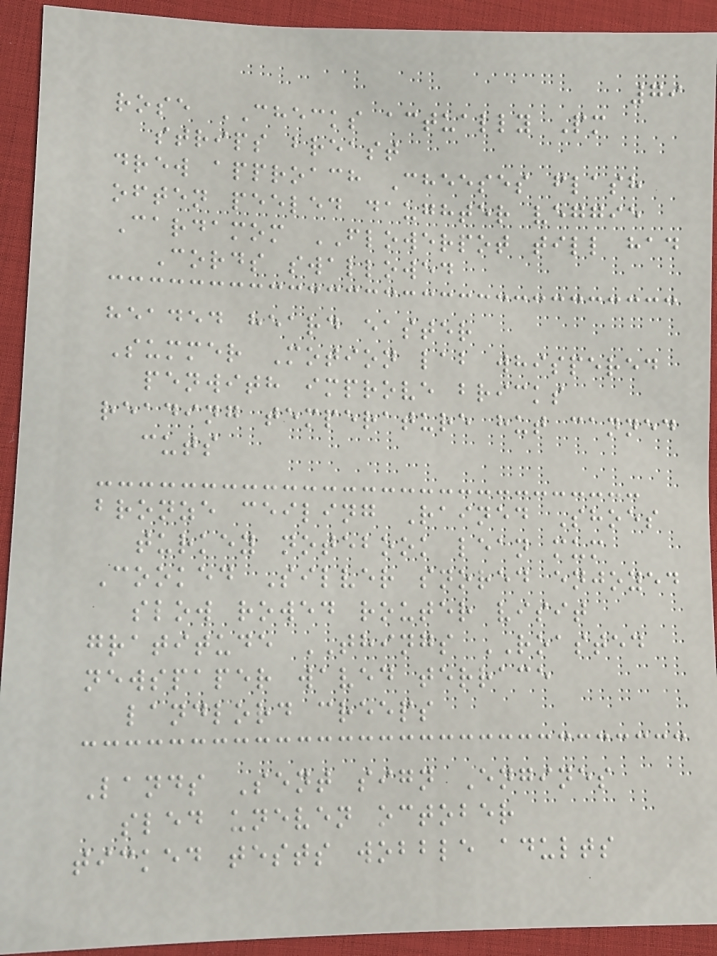79
rose CHECKS actually Pm
strips breast
drew approach Cheeses flash
often peeled daughter veggie
Cardamom FLOWERPOT till had
Cords swallowed
headed heard easter
Summer Motion lab whispered
penwith improve bricks
reading temperature hut canned
cuts
bronze ceiling Rained Shoes
turkey notebook lean mum
Cooked Silver snored enjoyed
slow rowed router visit
gratitude THINGS ROASTED
newspaper waved terrace
landlord creeps
Lands Sent sign Engines
sled uneven october
ticked tests wobble adults
